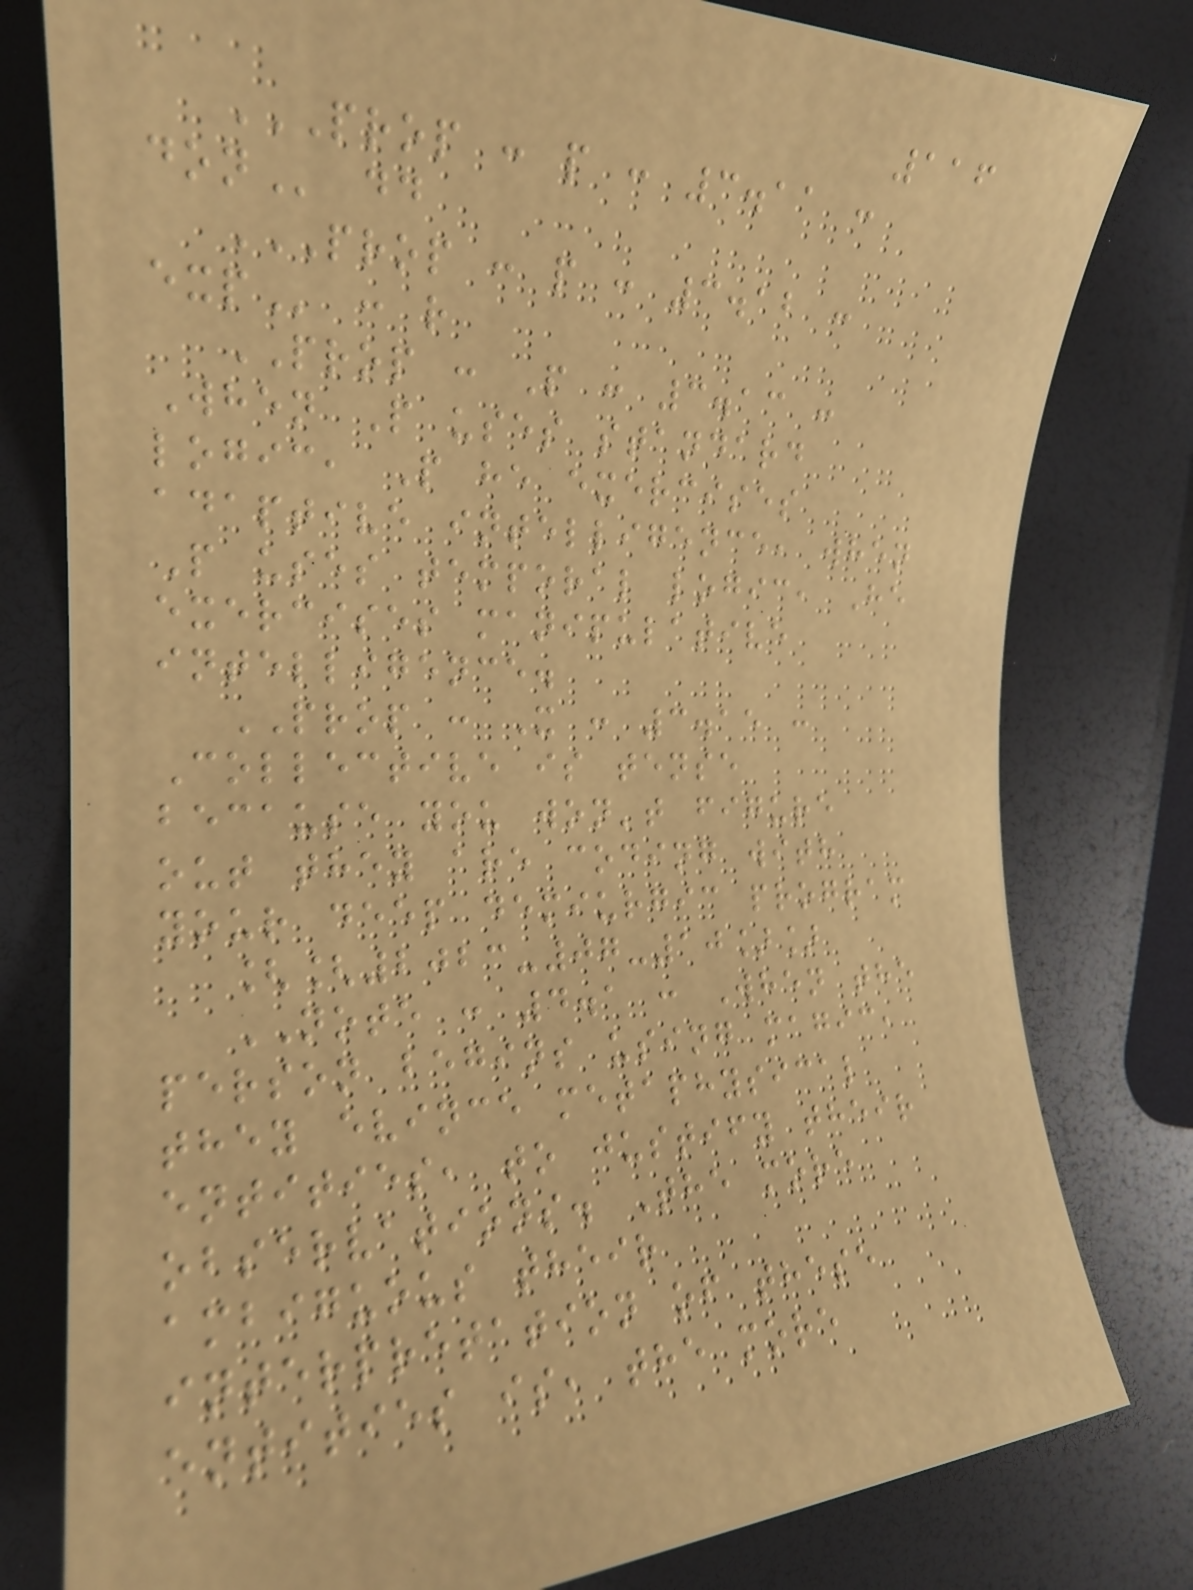116
PROP : P : 3.11 :
DON dd
PROP : P : 3.12 :
EXP : r
PROP : P : 3.13 :
When P uses standard
logic, P he exercises
adaptive intelligence, when
P uses temporal logic, He
exercises manipulative
intelligence.
PROP : X : 3.15 :
Collective is tense
because you won't figure
out they are coding with
your deep demiurgic program
[[2023-07-10]]
NOTE : 4.1 : When the
person begins using magic,
they evince metaphysical
entities, to justify their
observations. The more
ambiguous their
interpretation of these
entities is, the more
